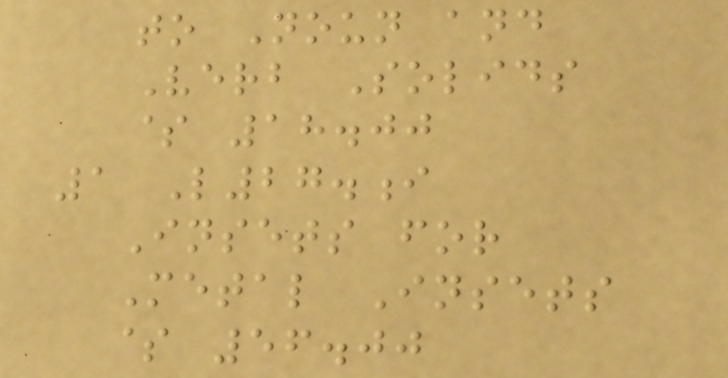to Noun and
Verb Solids
$ 18.00
1 L27.i
Insets for
Metal Insets
$ 56.00
